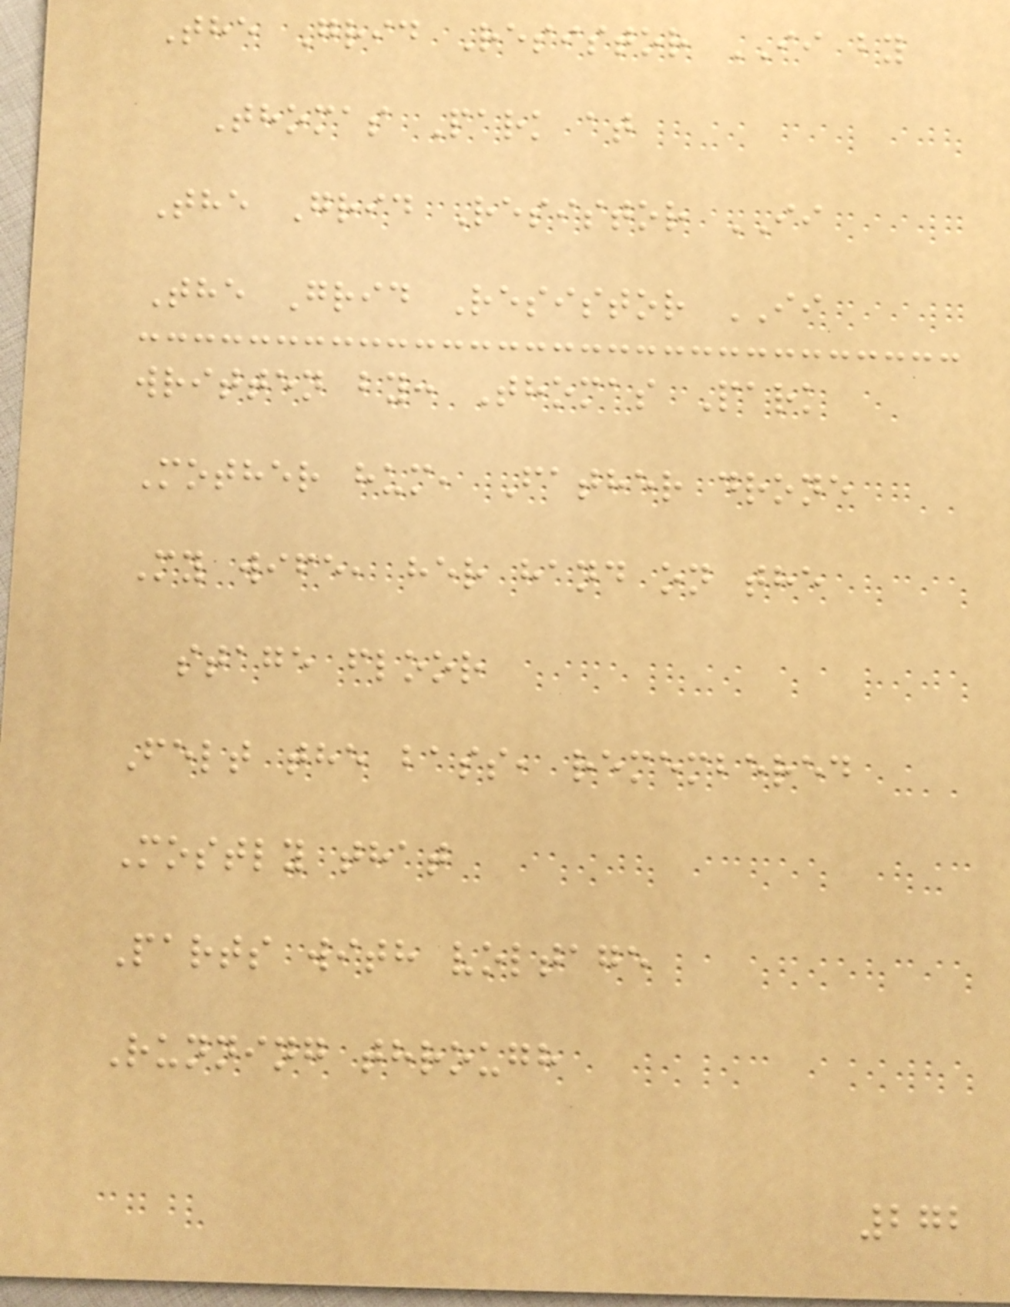The Grid Resistor II by
Thomas Park at
The Grid Resistor II
The Grid Resistor II
written by: Thomas Park
Mother hum, Father drone
My wife, her hand on the
stage floor
Felt the bass, remembered
Mostly that
Parts with voltage
Running through
272
